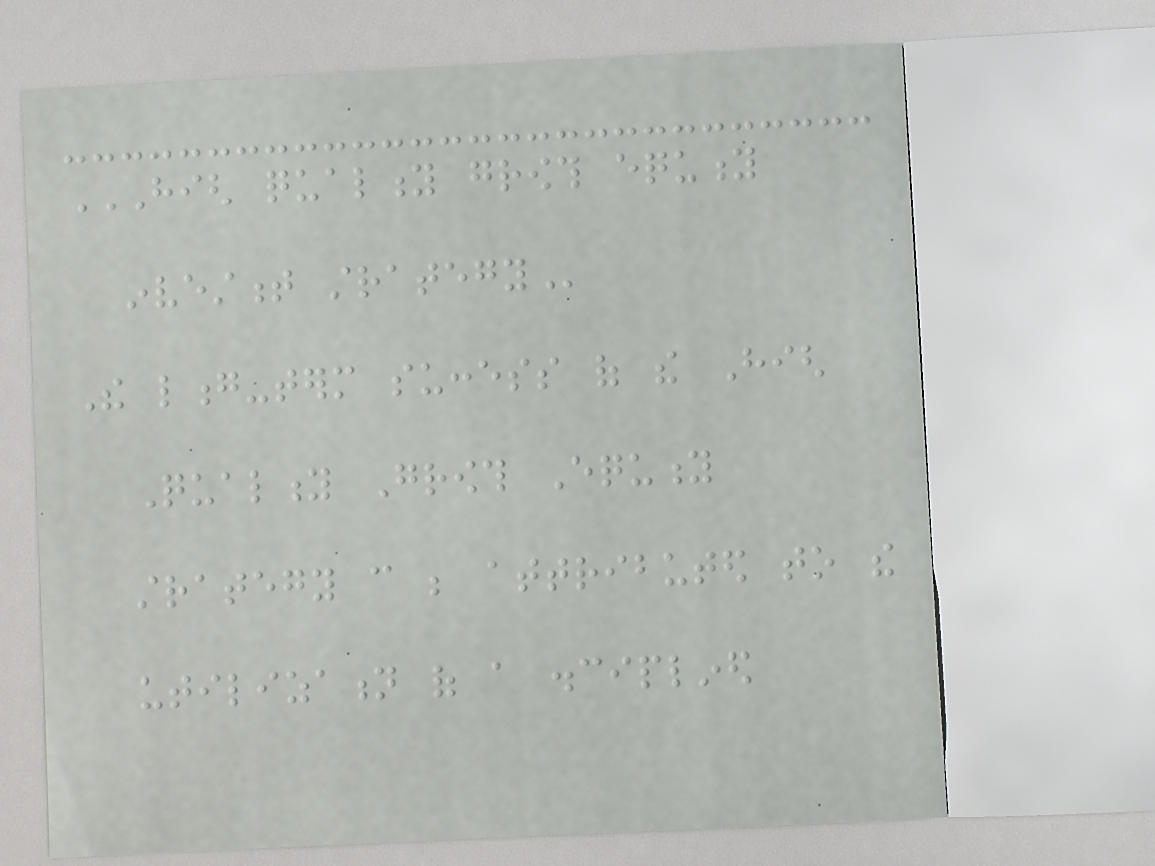HIGH QUALITY GROWTH EQUITY
INVESTMENT STRATEGY
The long-term success of the High
Quality Growth Equity
strategy can be attributed to the
utilization of a disciplined
